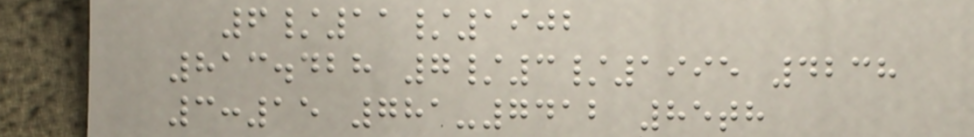6/11/1902
813.428 7/3/1995 4238
3:15 781-7412 85th
